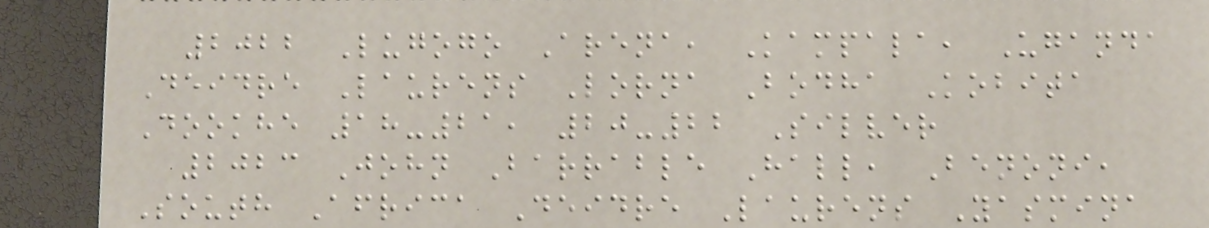2022 Lugogo Arena, Kampala, Uganda
Deidre Laurens Lorna Bodha Kobita
Dookhe 18-21, 20-22 Silver
2023 John Barrable Hall, Benoni,
South Africa Deidre Laurens Yasmina
